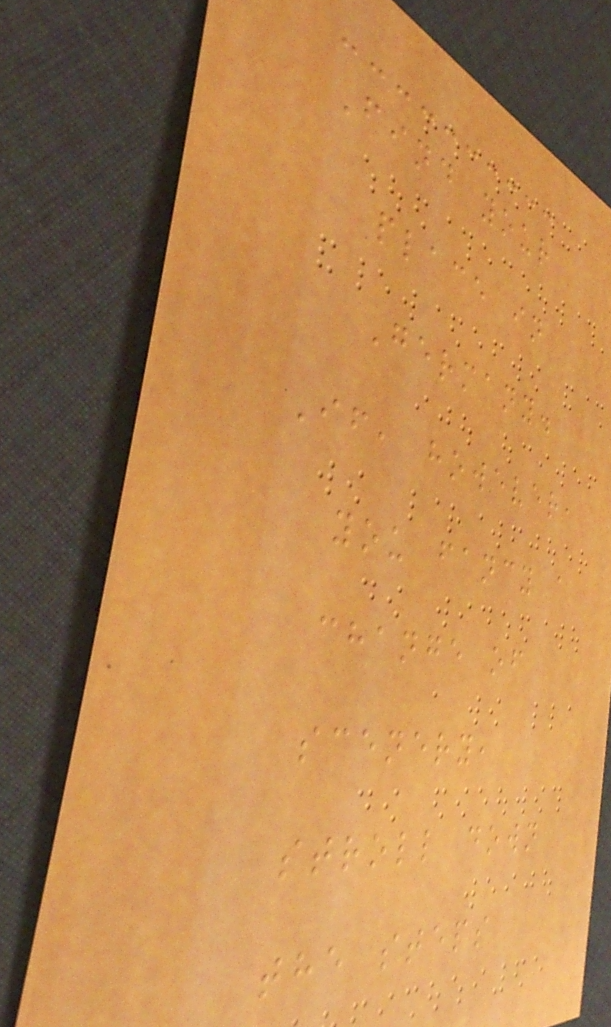Find your
place in
Germany.
If, however,
you fancy a
change of
scenery,
stroll down
the steps
